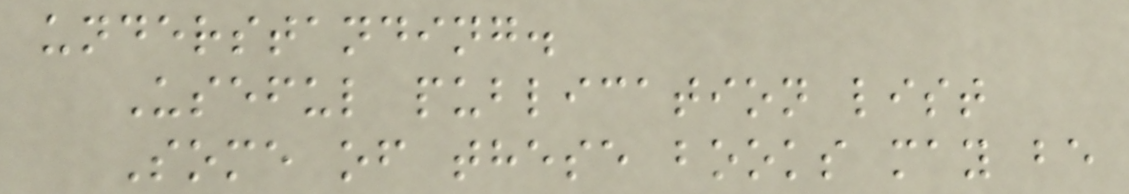understanding.
Useful publication list
Some of these books may be
